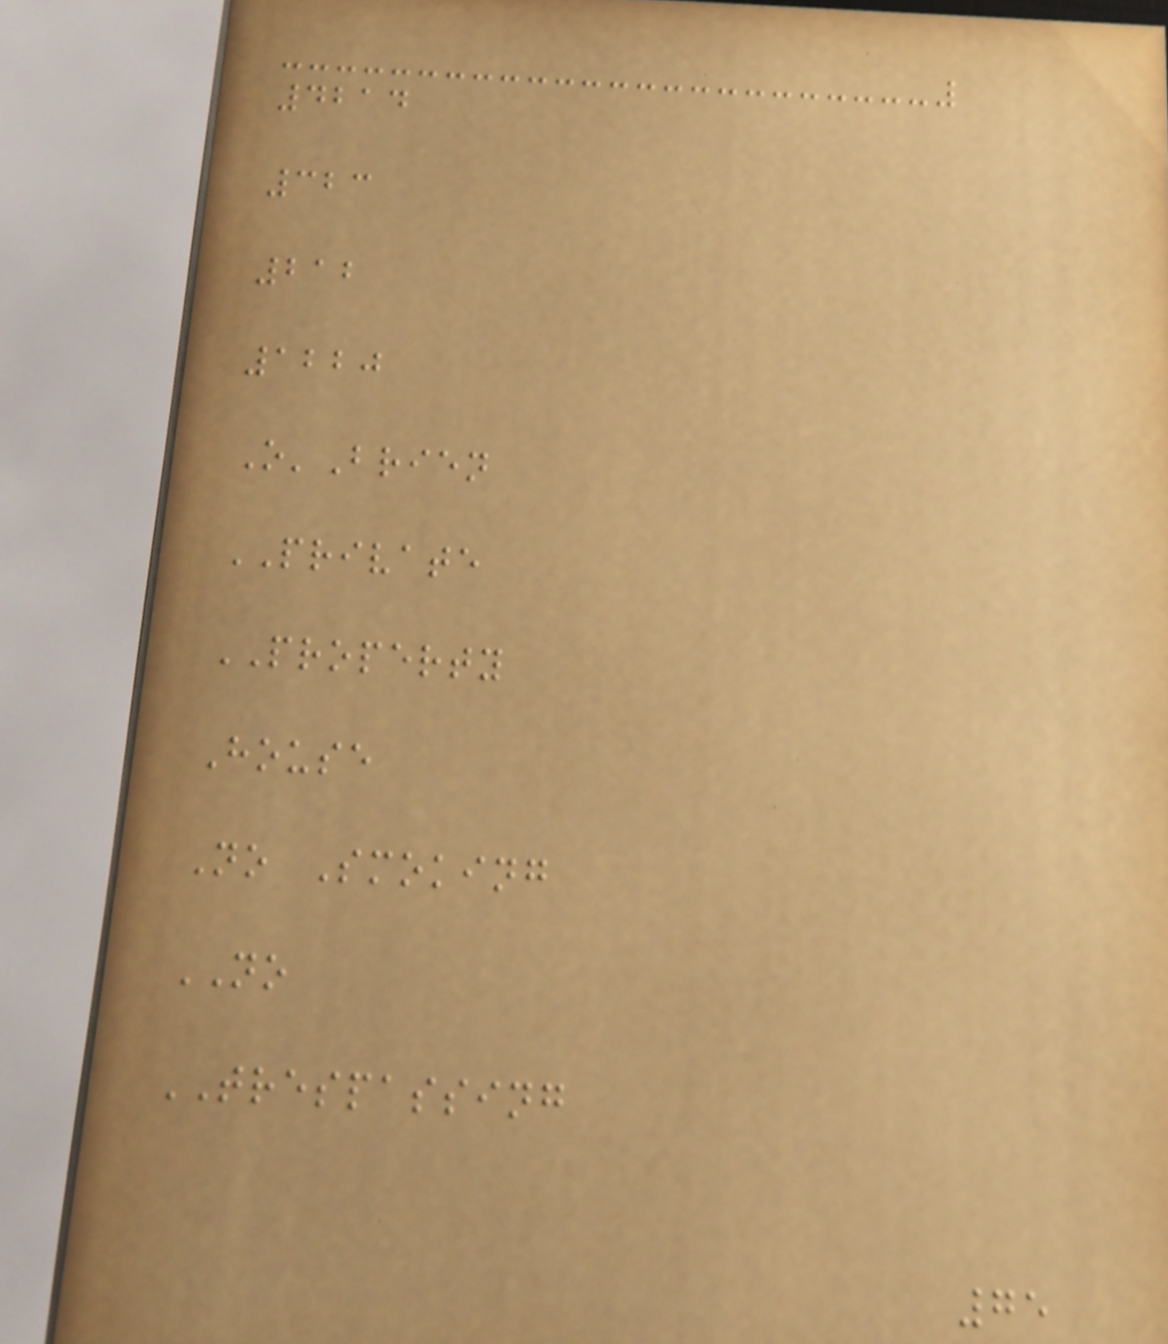4214
323
212
1220
O'Brien
PRIVATE
PROPERTY
House
No Smoking
NO
TRESPASSING
75
